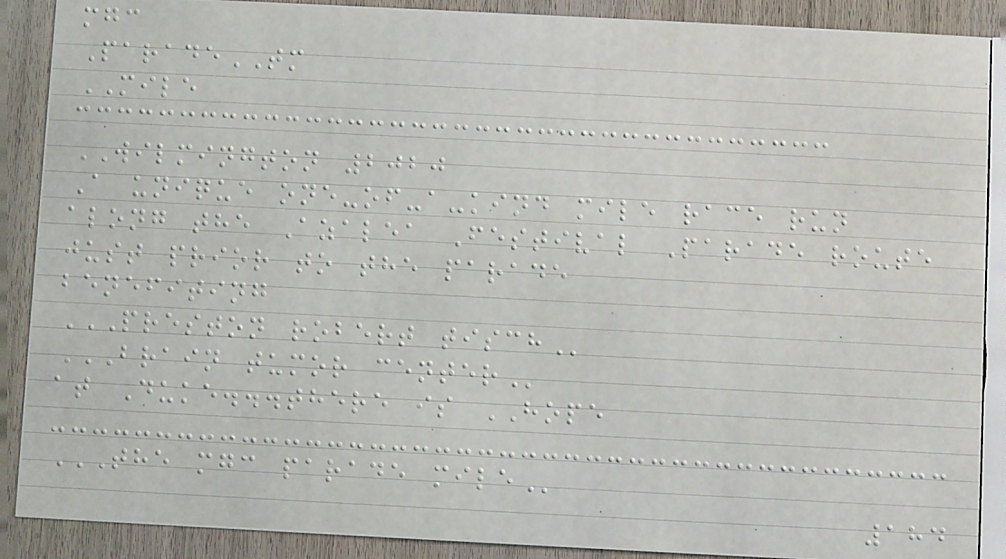mgc
ParadeTM
MILE
WILMINGTON 2020
A unique one-of-a-kind mile race run
along the Azalea Festival Parade route
just prior to the parade
benefiting
PRESTON ROBERT TISCH
BRAIN TUMOR CENTER
at Duke...there is HOPE
THE MGC PARADE MILE
184
